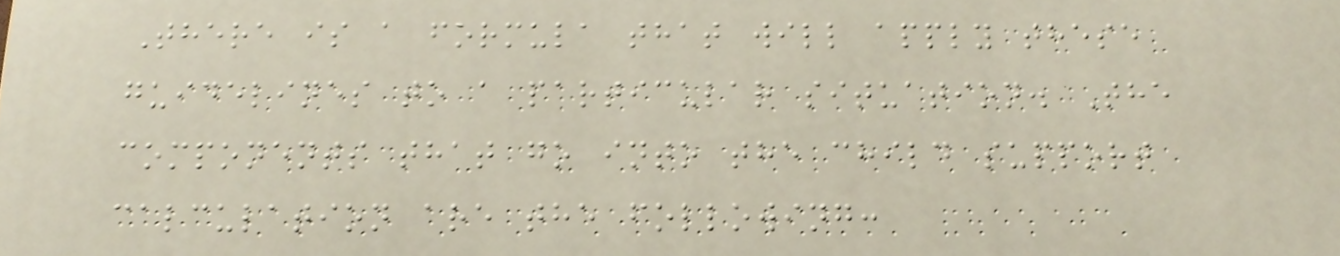There is a formula that will apply these
guidelines to a particular situation. The
components that go into the child support
calculation are the following:
